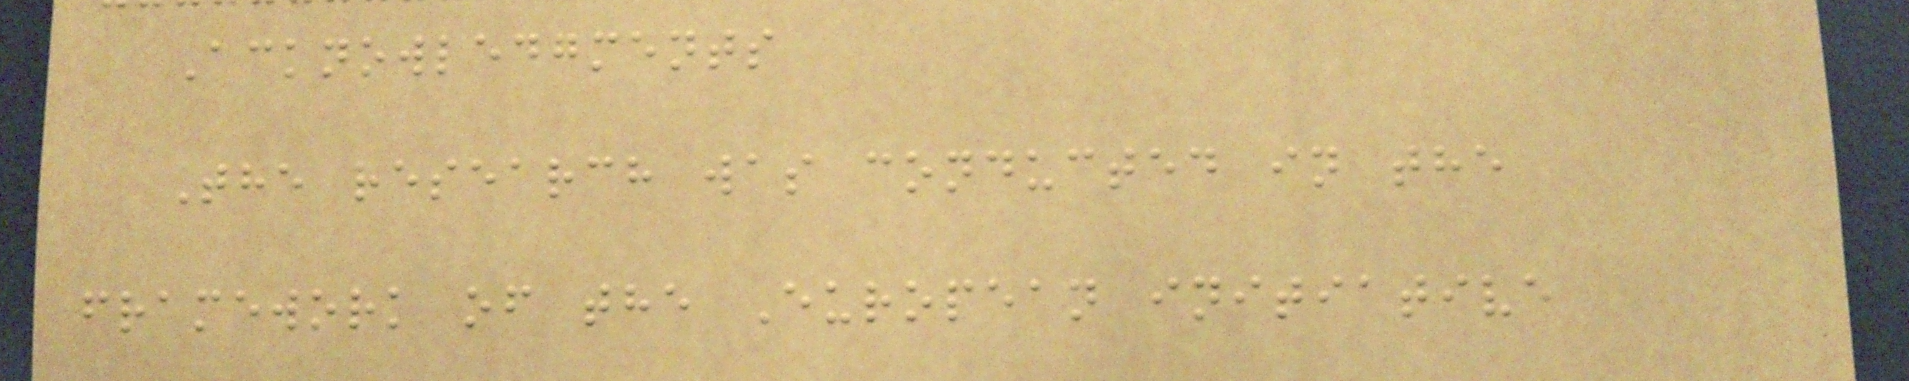Acknowledgments
The research was conducted in the
framework of the European initiative
